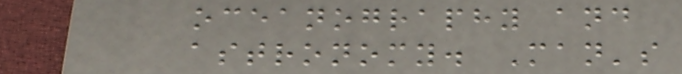oceanography and
astronomy. Man's
